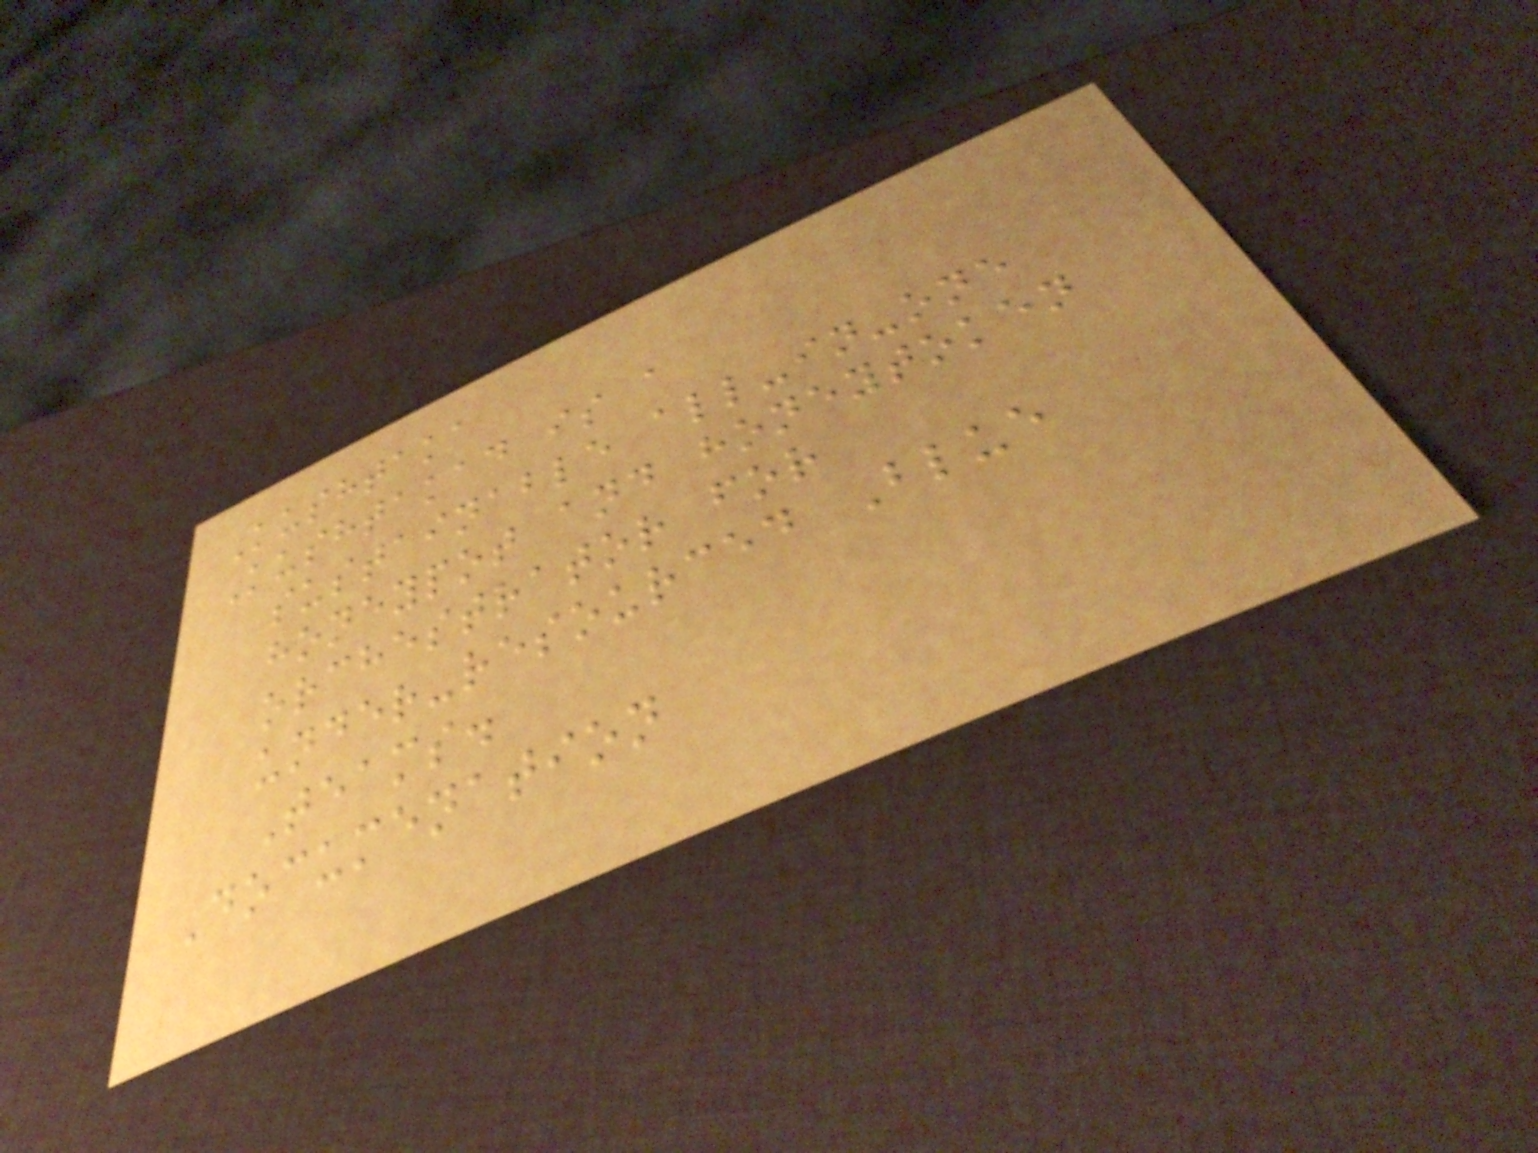Kushtaka
Kushtakad is a
sustainable all-in-one
honeypot and honeytoken
orchestrator for
under-resourced Blue
Teams.
Documenation
